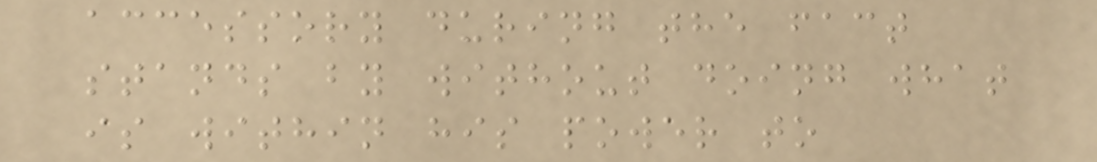accessory during the fact
stands by without doing what
is within his power to
